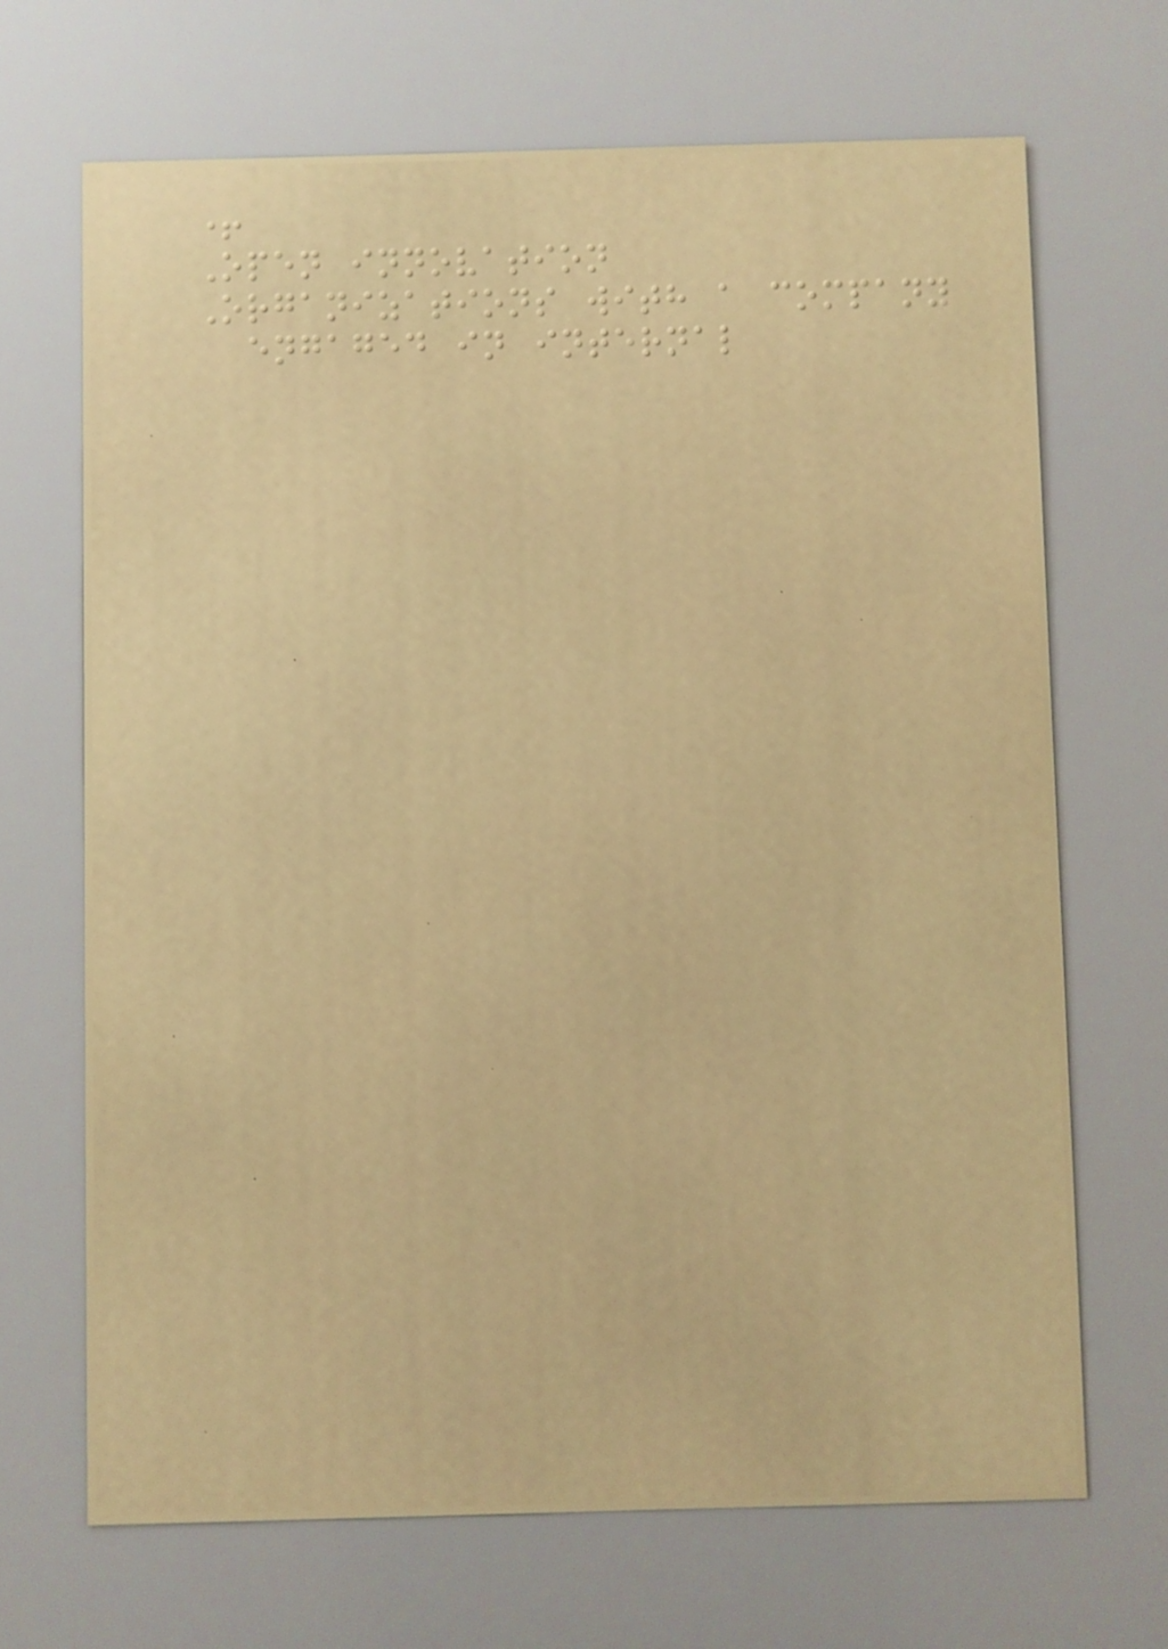+
Open innovation
Organizations with a company
engaged in internal
